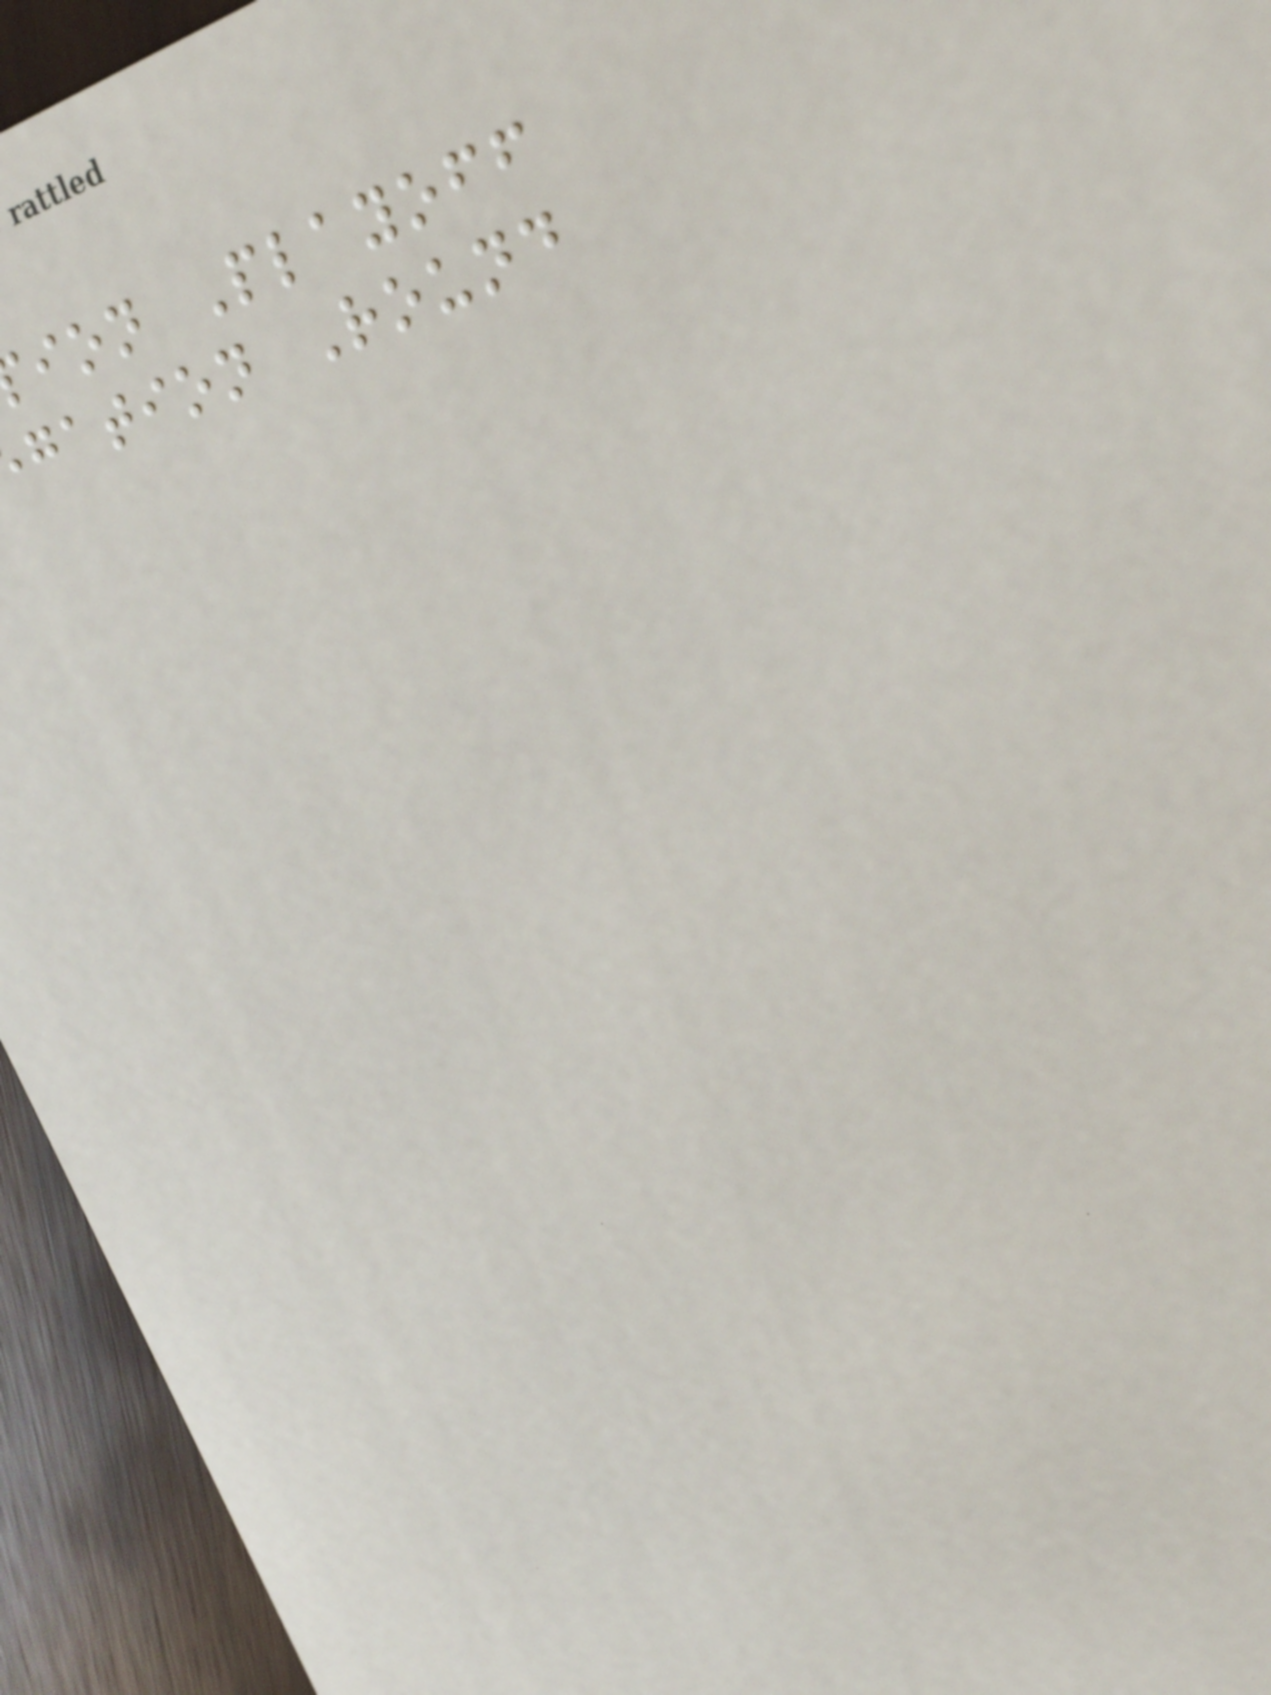ion Playoff
gation Round
